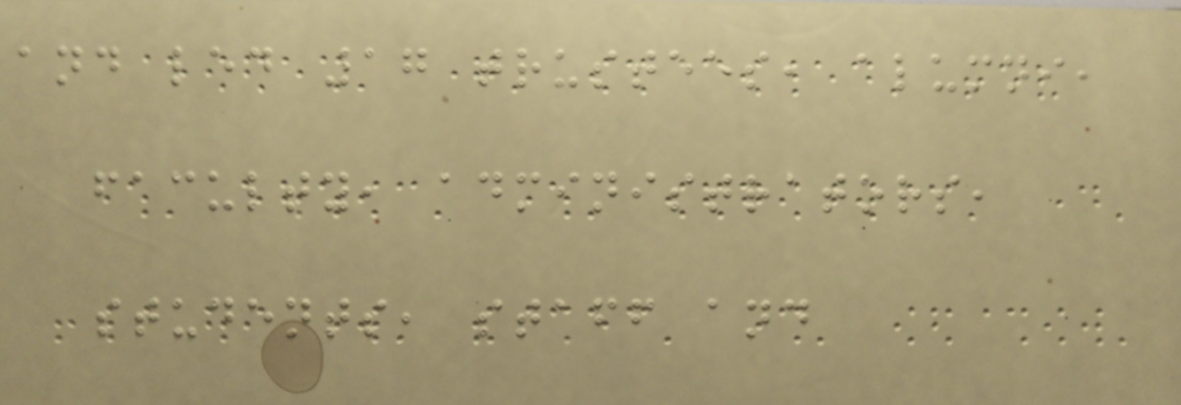and led 17 trustees, alumni,
faculty, administrators,
students, staff and
